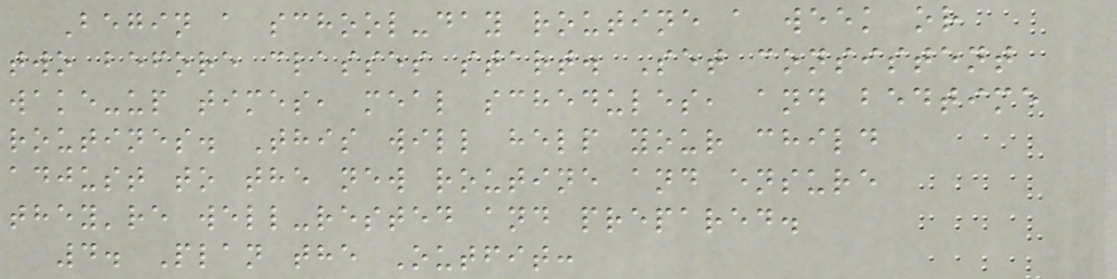Begin a school-day routine a week or
two before classes start. Set consistent
wake-up times, meal schedules, and bedtime
routines. This will help your child
adjust to the new routine and ensure
they're well-rested and prepared.
4. Plan the Outfit:
